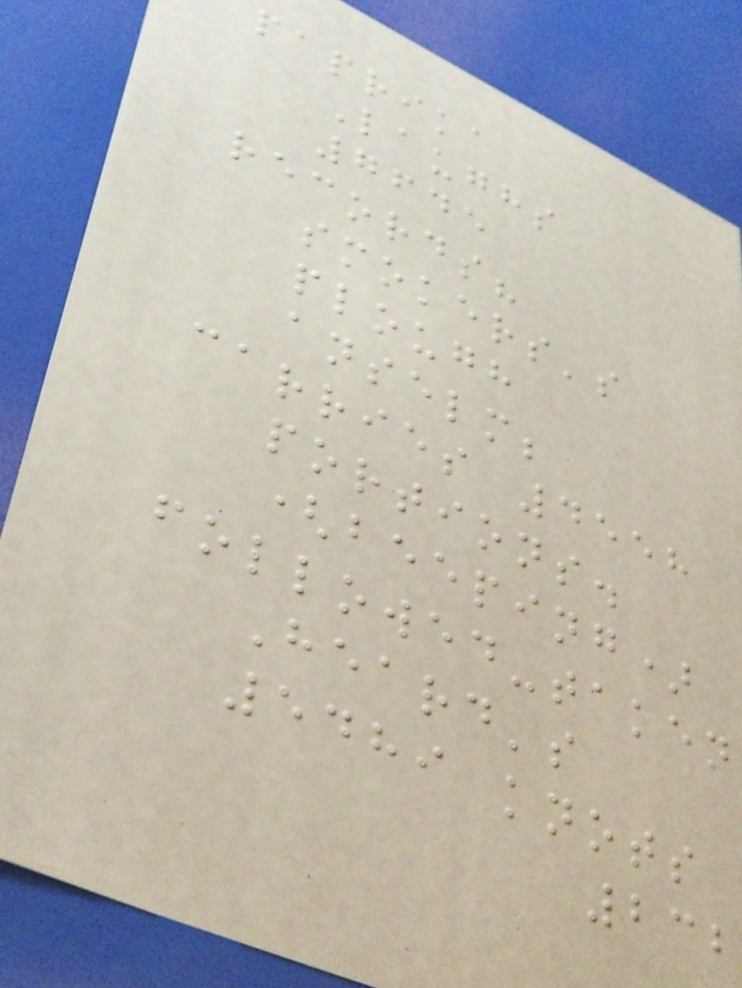paprika
Laughs
7645
records?
smokers's
plough
anselm;
carries 4558
portions.
(beeping)
followed-taken
Heard's
5489 knots
232
